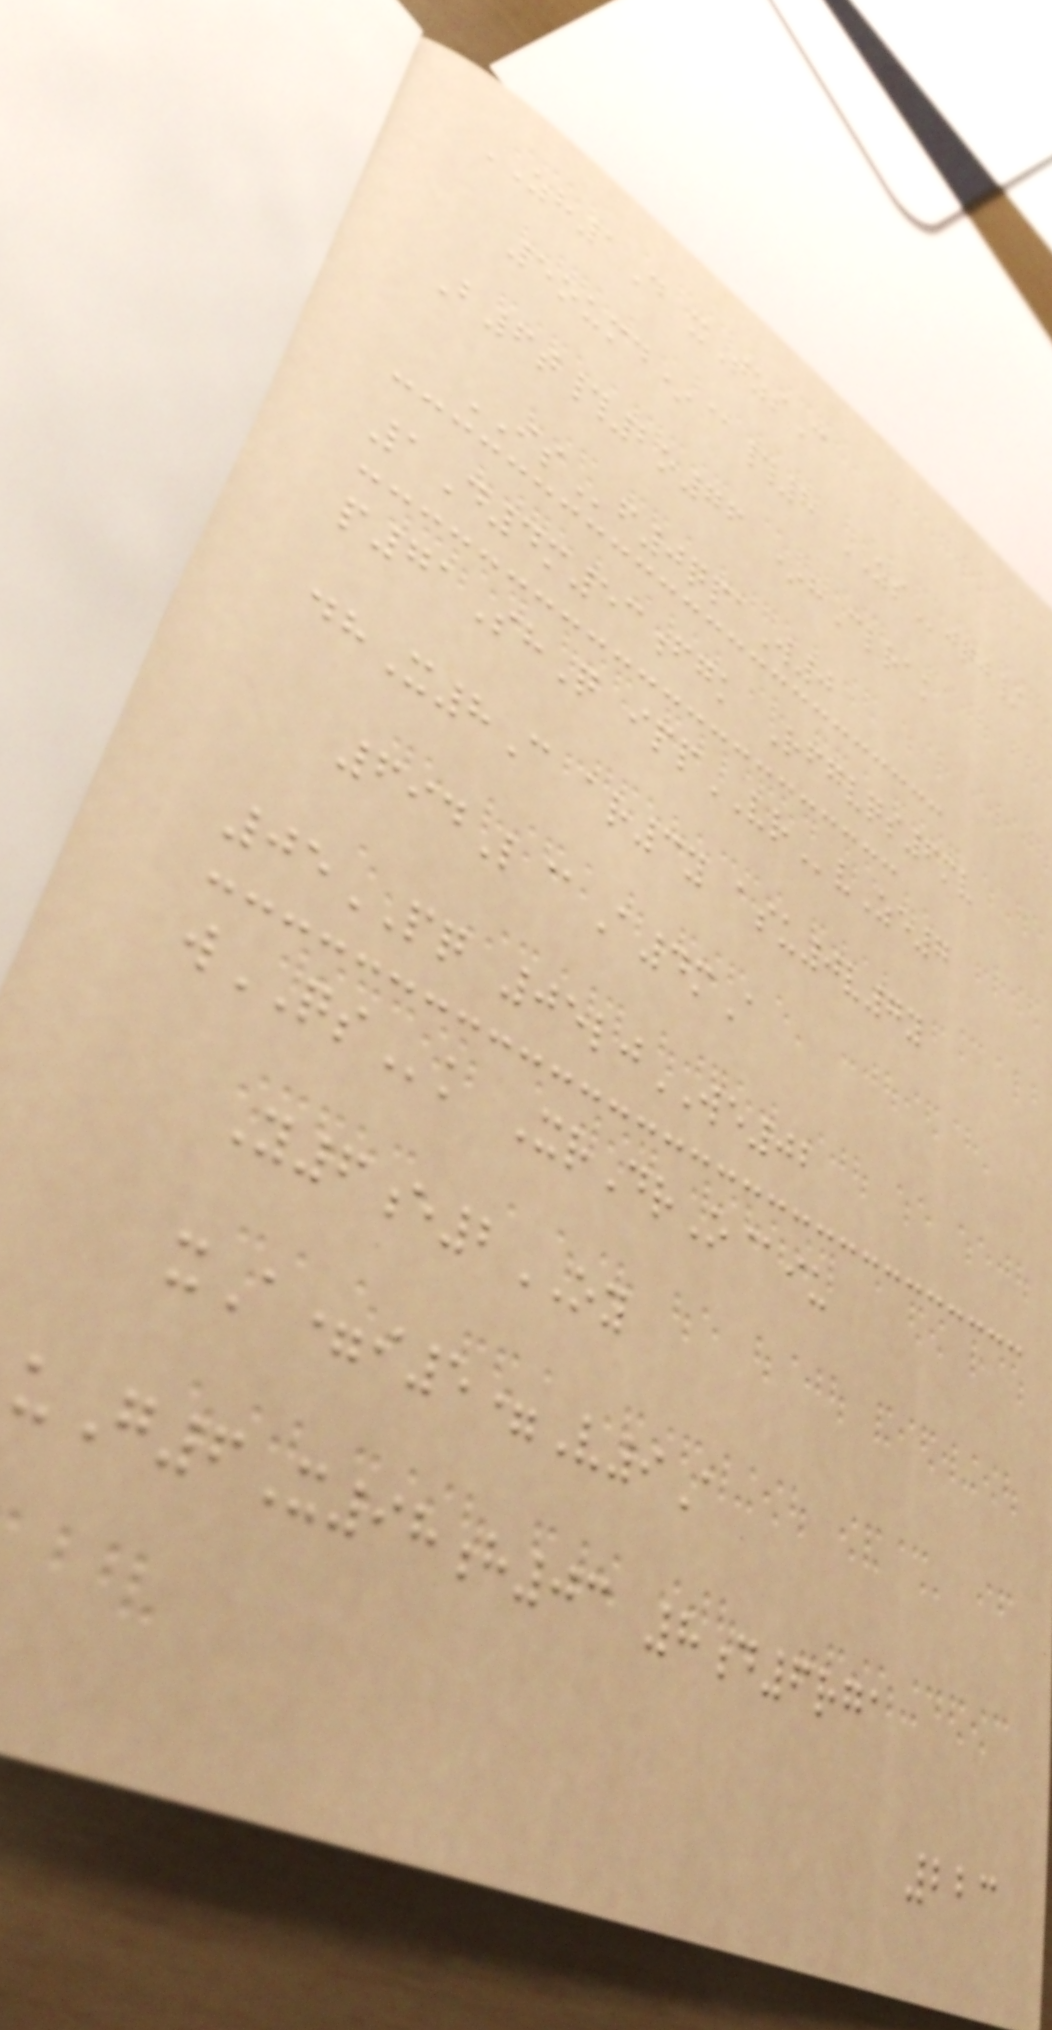ZH1D xTzsC
5oumd*@#8 ZSjqj/
B6t#2o76 *hClrak
ISf0qpaW0
1D4m53fgk Rfgvqs6mv
p71ShQ ippVRvZe7
dhX8C ar3y asu0v7y
694L@A4mA
05PQ 05ljWE02
wQSk XrDrO@iu
Y6e2OY
xA=i5=V9A
uG6X98h03 8d6rga
223
